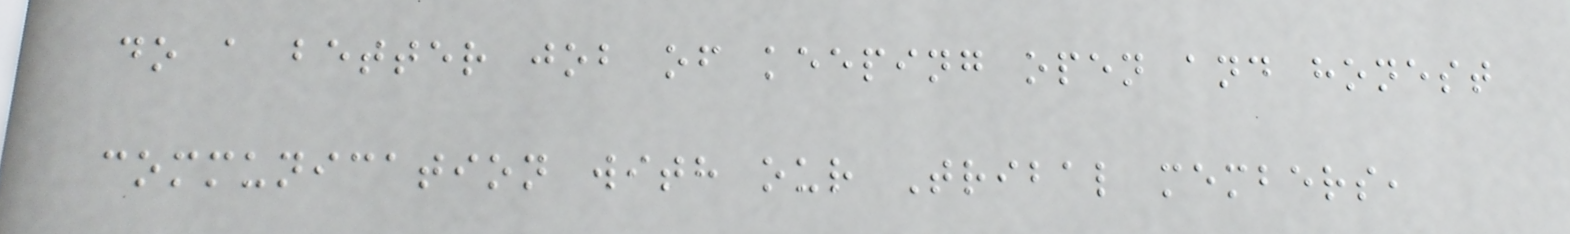do a better job of keeping open and honest
communication with our Tribal members,
